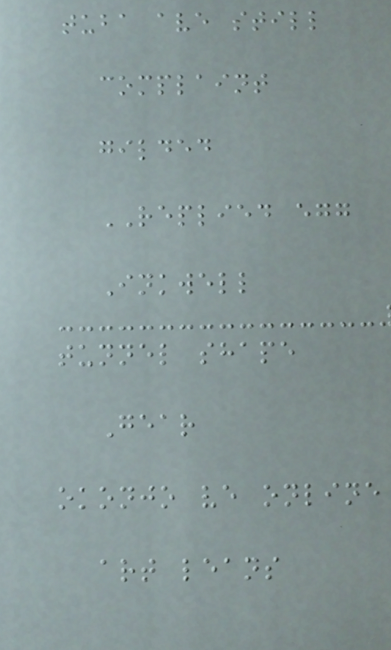tuba ave still
complaint
gilded
REPLIED egg
Inkwell
tunnel shape
Gear
okonjo ve online
art leans
